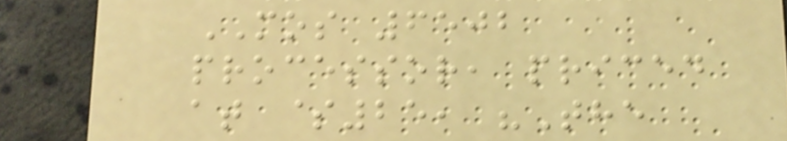MOS 6502
processor, priced
at $25, "The
